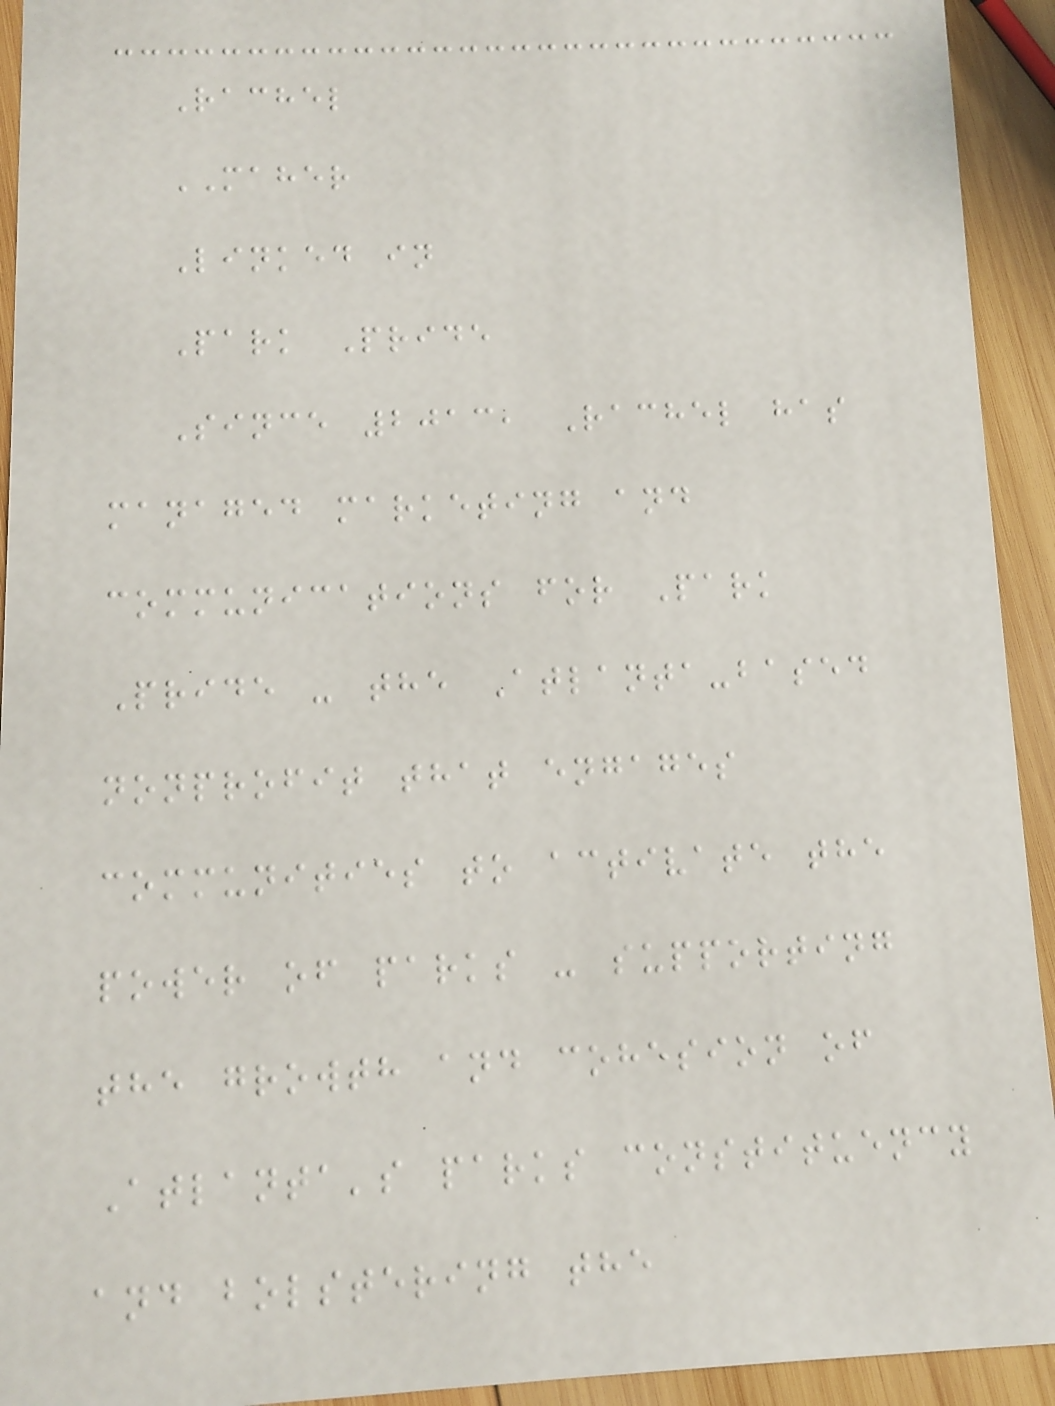Rachel
MAHER
Linked in
Park Pride
Since 2013, Rachel has
managed marketing and
communications for Park
Pride - the Atlanta-based
nonprofit that engages
communities to activate the
power of parks - supporting
the growth and cohesion of
Atlanta's parks constituency
and bolstering the
